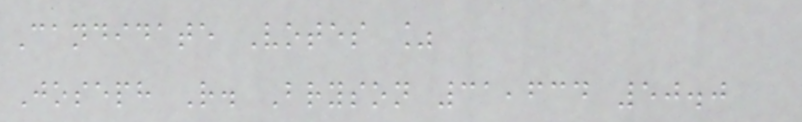Candidate Votes %
Joseph R. Bryson 31,634 50.0
